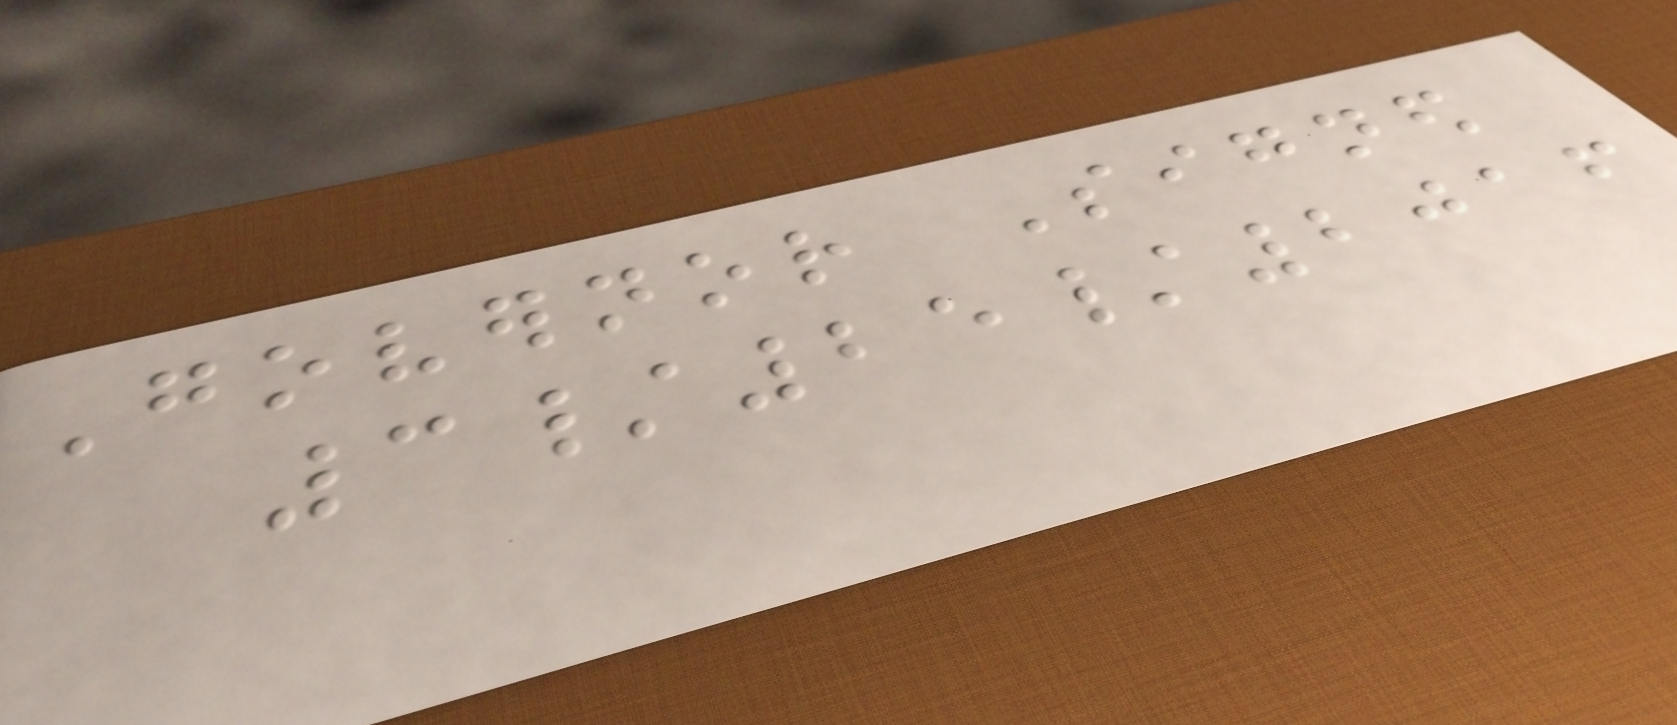Governor Signed
3/25/2016
